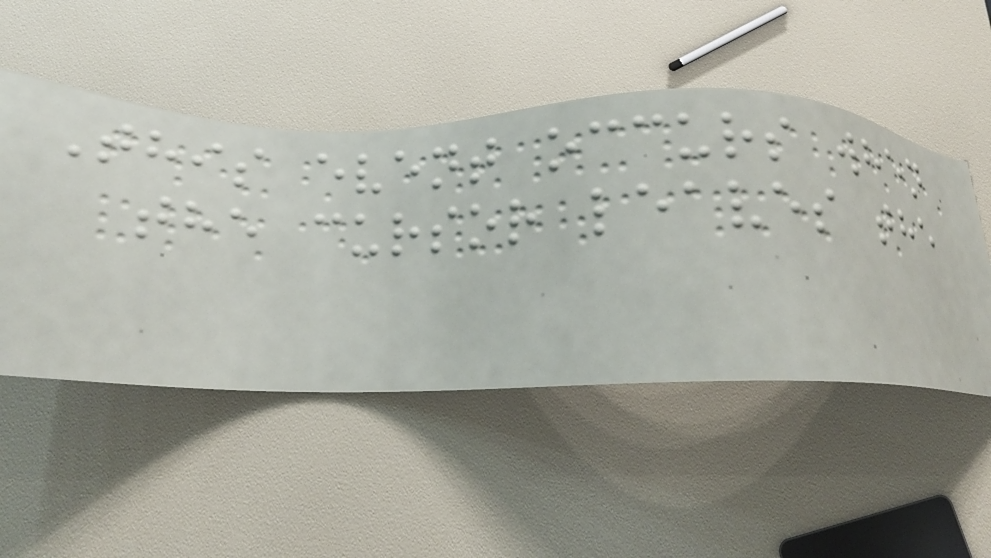This event occurs when
the cursor leaves the
